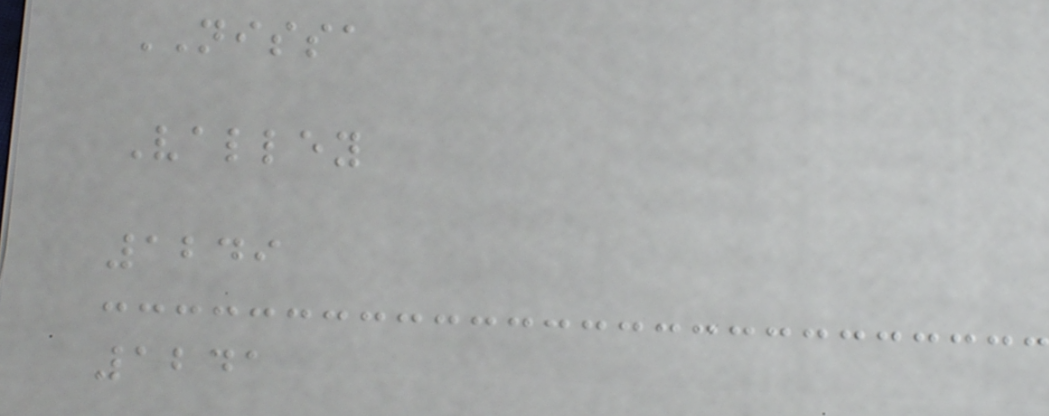NISSA
Valley
1249
1241
